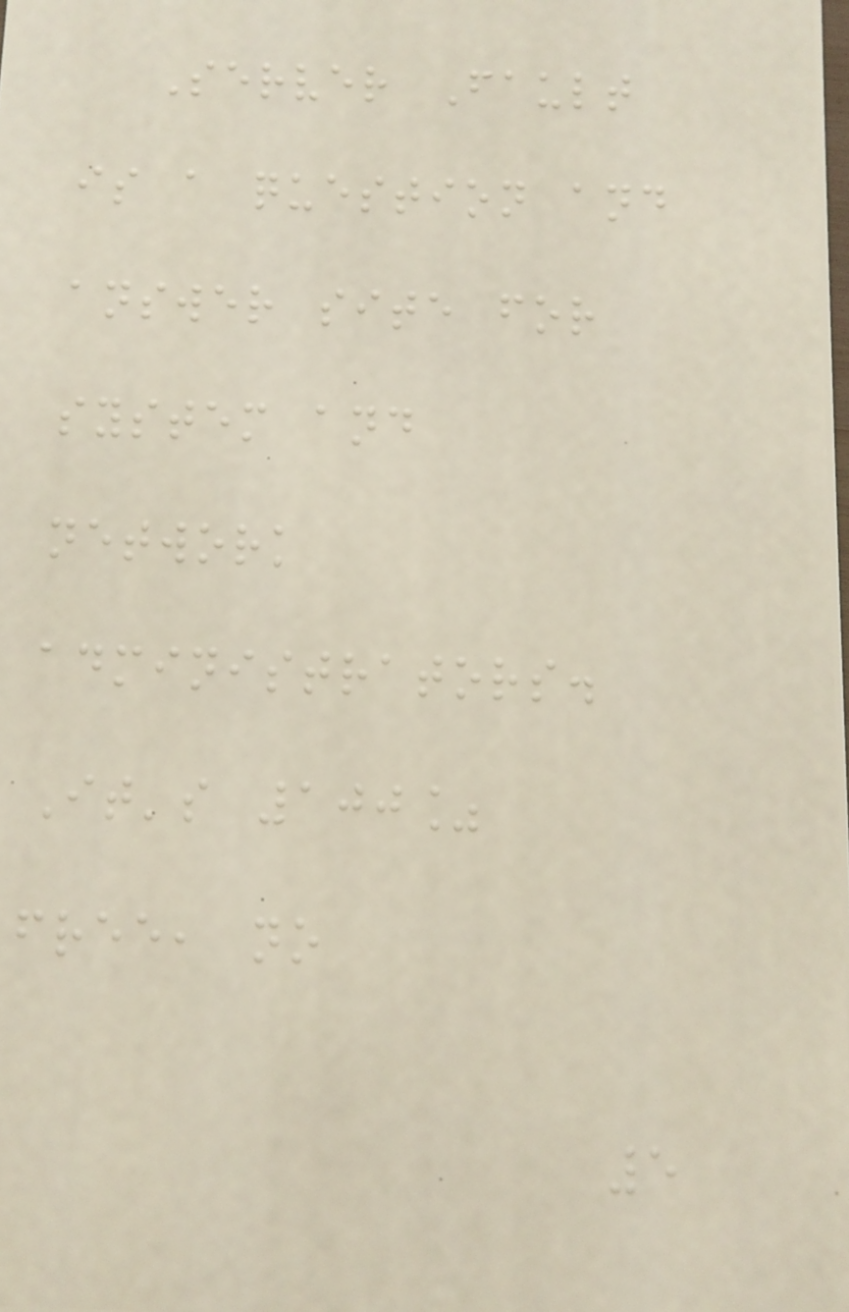Server Fault
is a question and
answer site for
system and
network
administrators.
It's 100%
free, no
5
